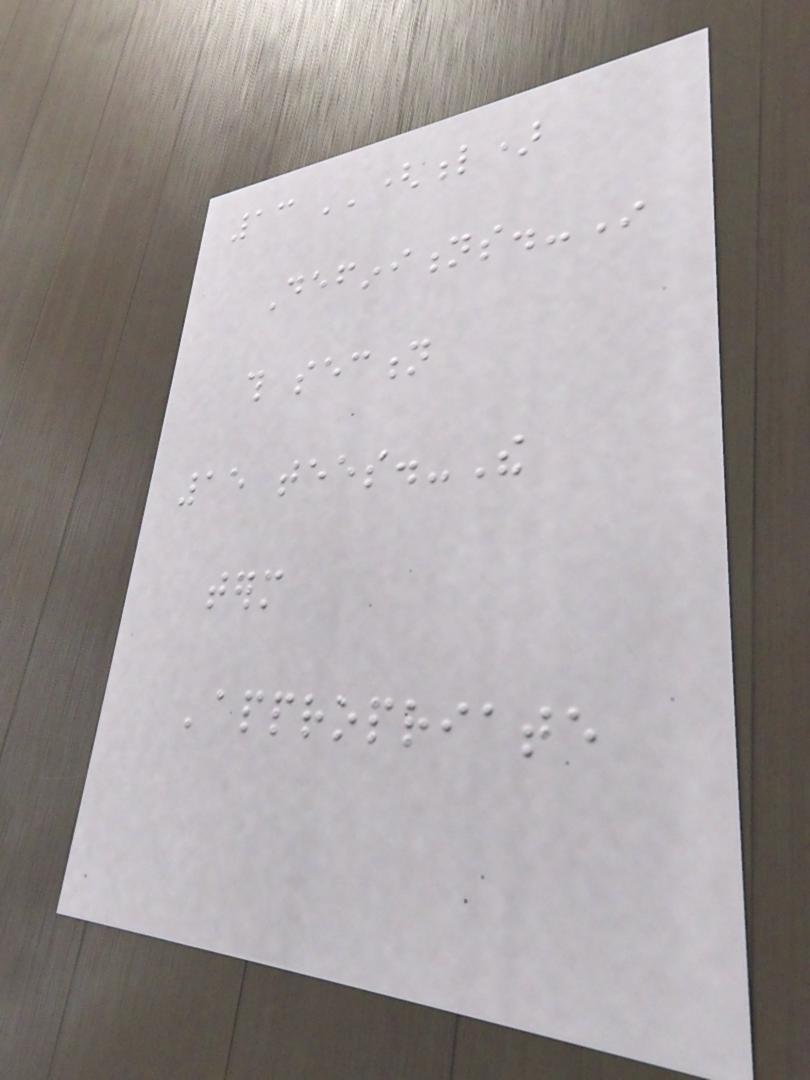13 ''(l)
Definitions.-In
this section
15 tees.-The
term
'appropriate
